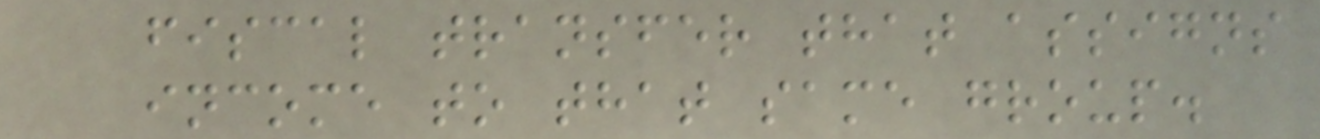fiscal transfer that assigns
income to that same group.
